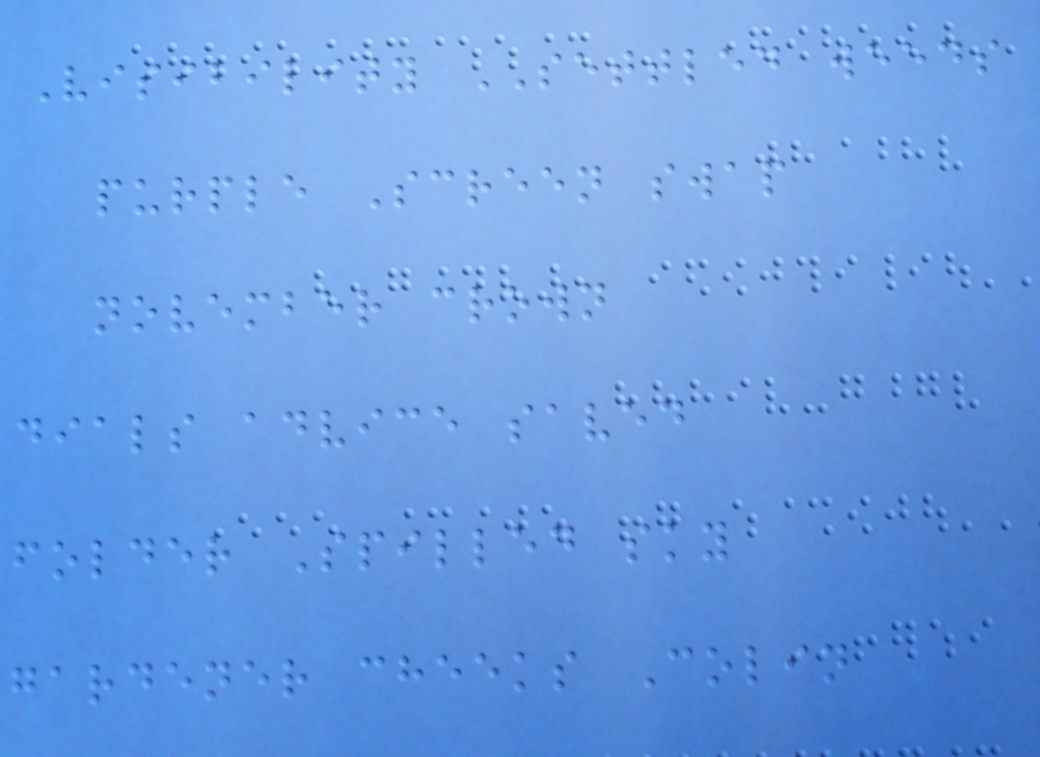Visibility SETTLED weeds
purple Screen swap
november crown
dials advice saved
folder Spilled sky
gardener cheeks Colin
